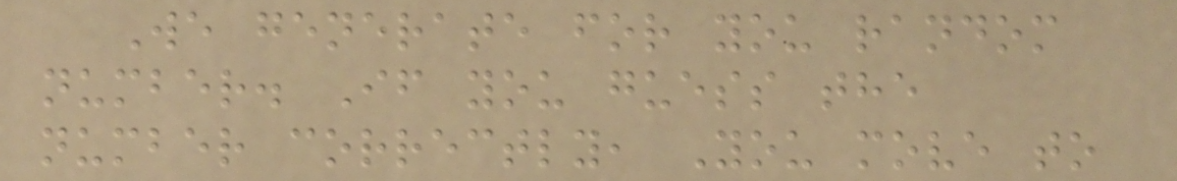We generate for you random
number. If you guess the
number correctly, You move to
